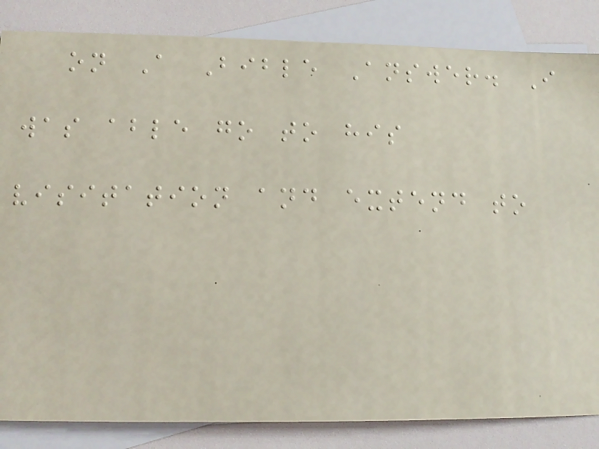on A Bible Answer. I
was able go to his
visitation and extend to
